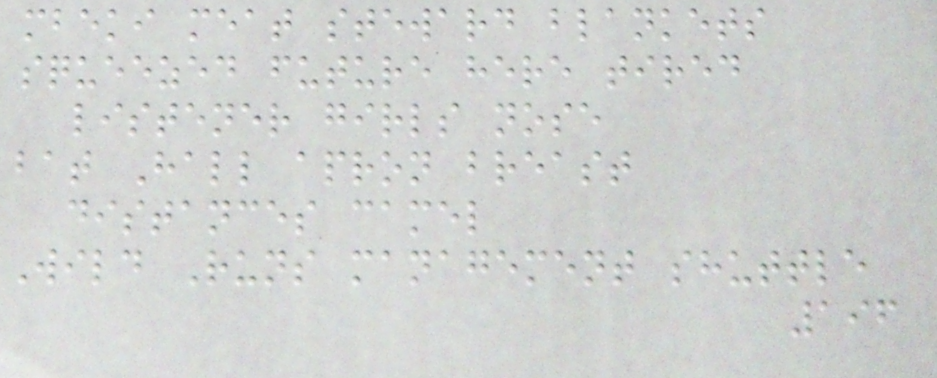mbeki meat steward blankets
squeezed future here tired
listener girls nose
bat Hall apron breast
distances camel
Wild Runs management shuttle
196
